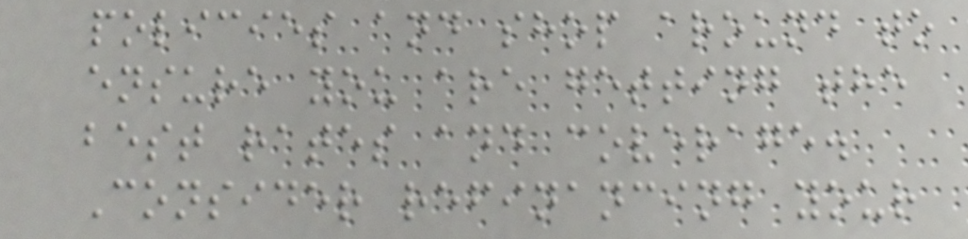policies and shop around to
ensure you are getting the
best rates and coverage.
Consider refinancing your
